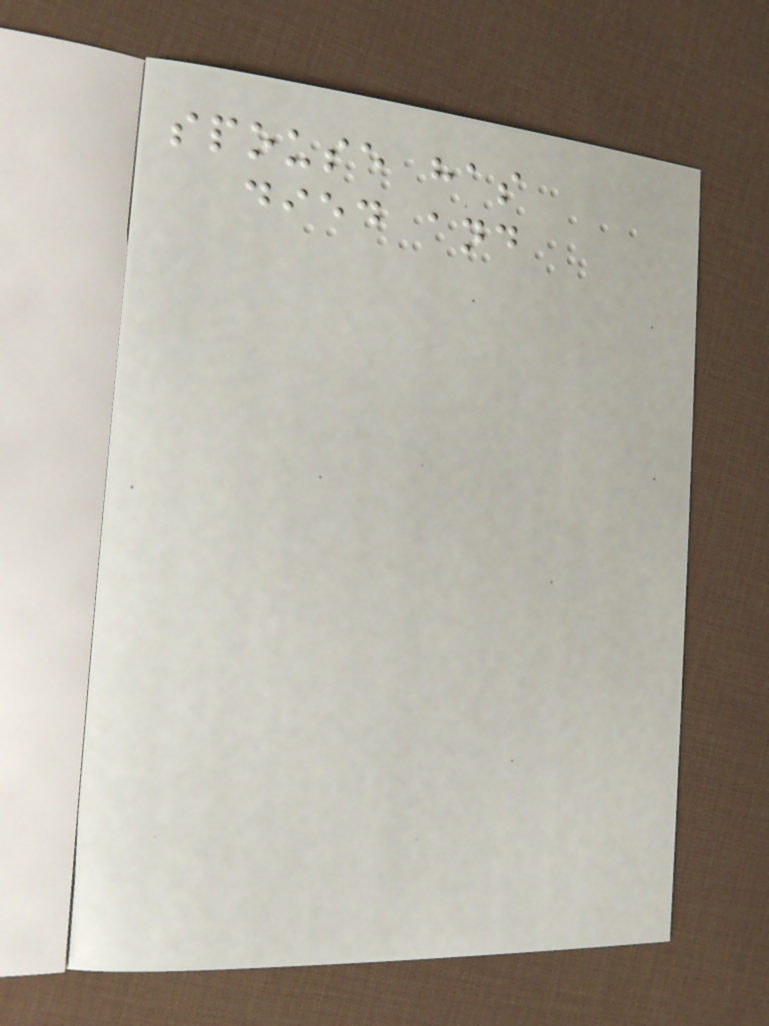spouse has
died and
